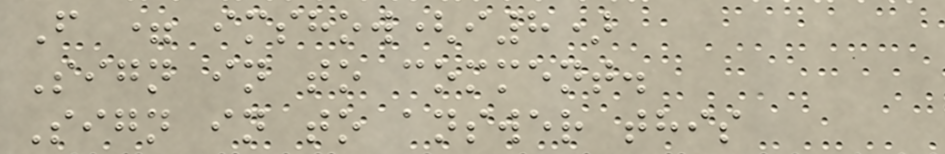F = imshow(i8)
Sign in to comment.
Sign in to answer this
